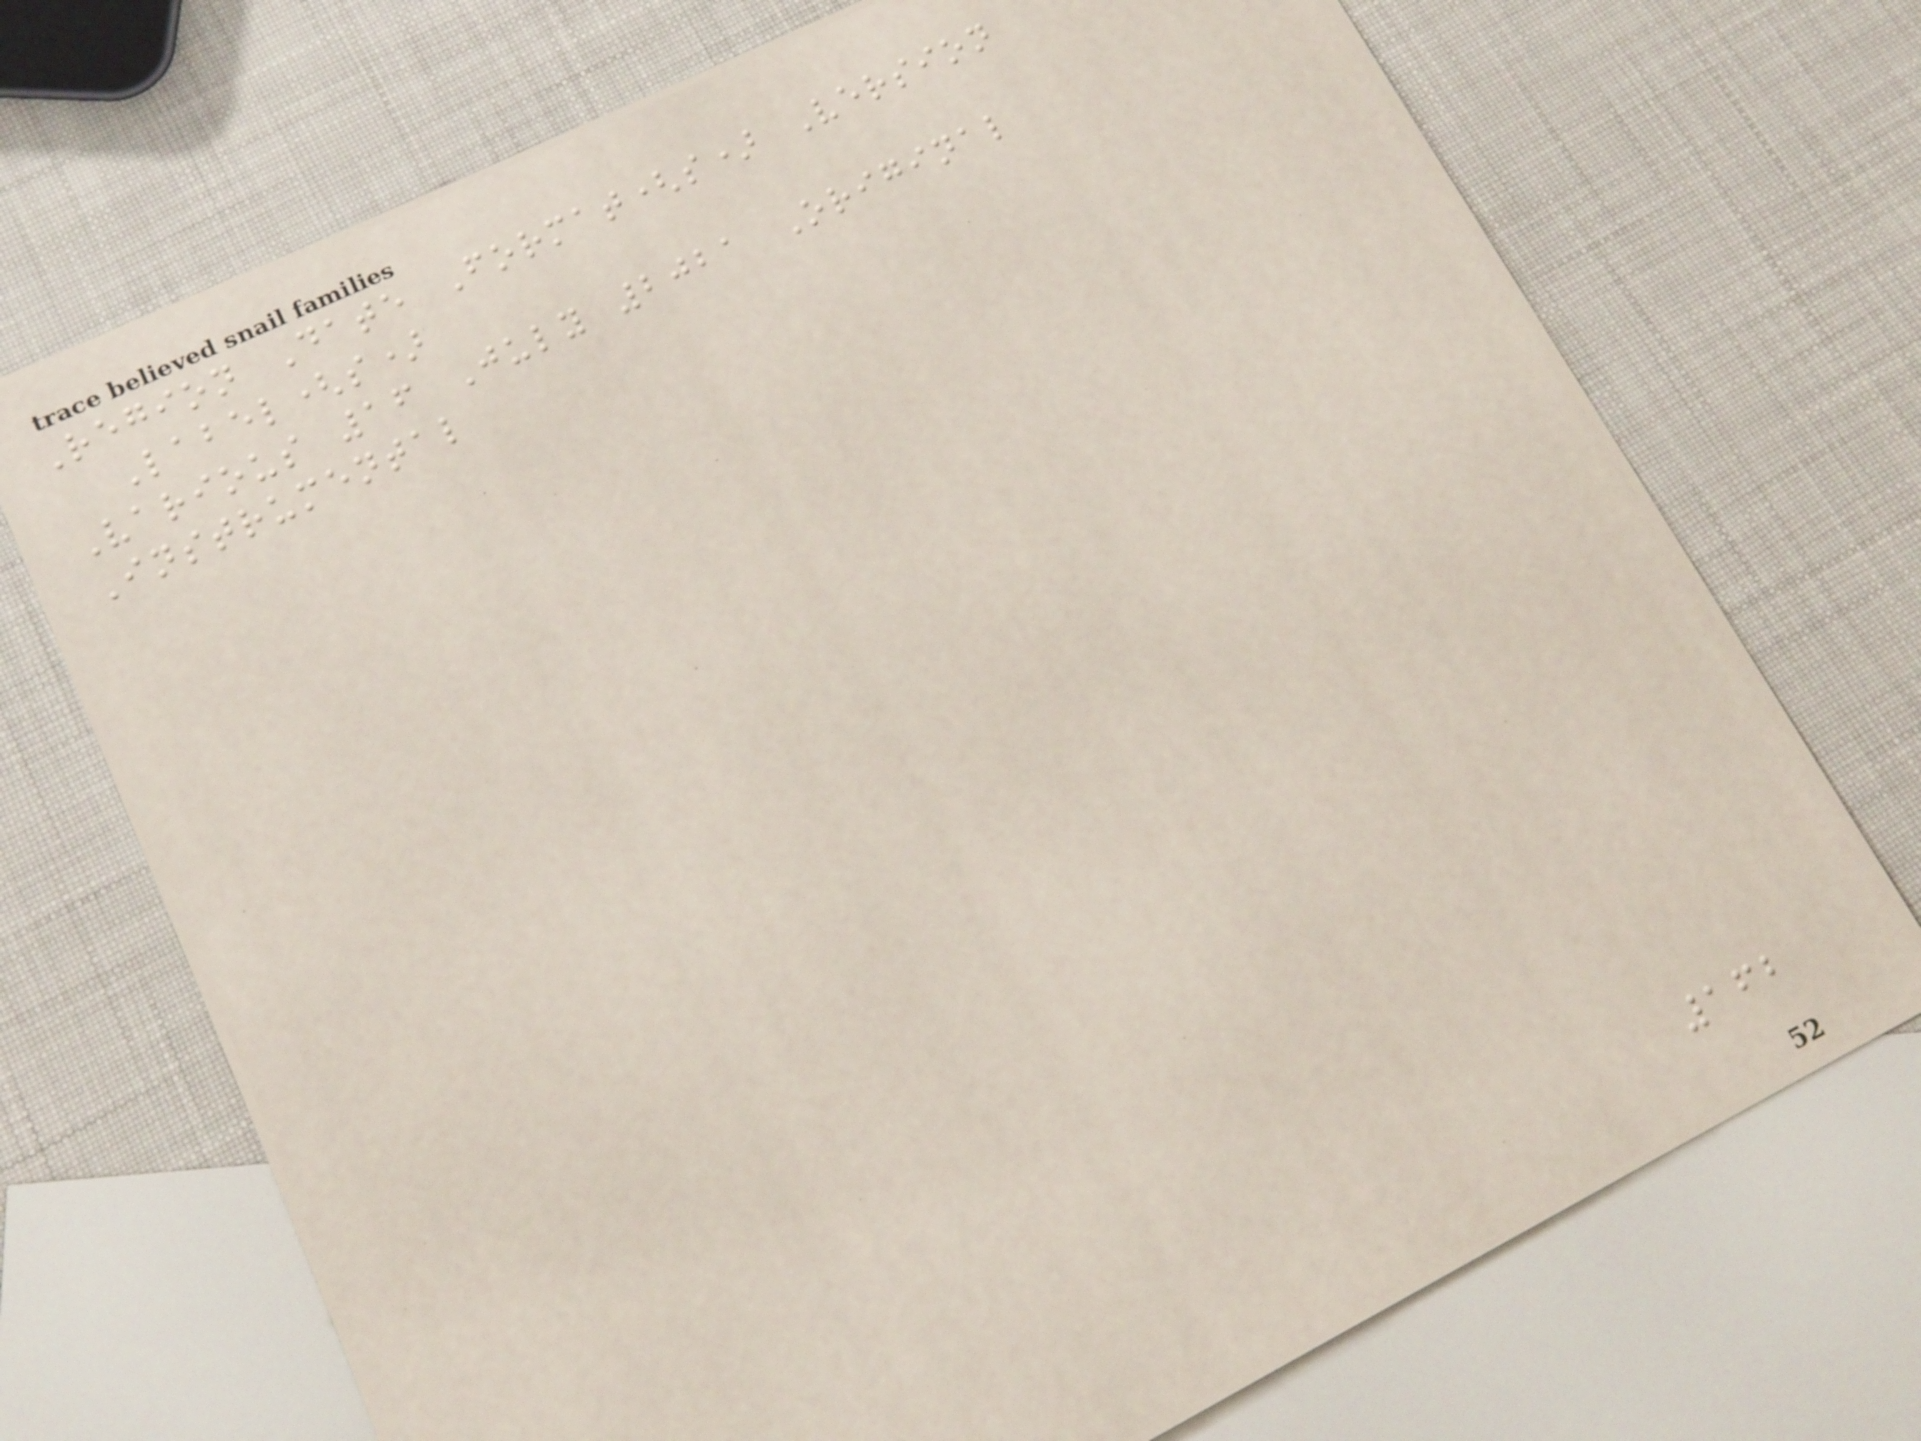Region Date Format(s) Version
Label(s)
Various 16 July 2021 Original
Instrumental
162
